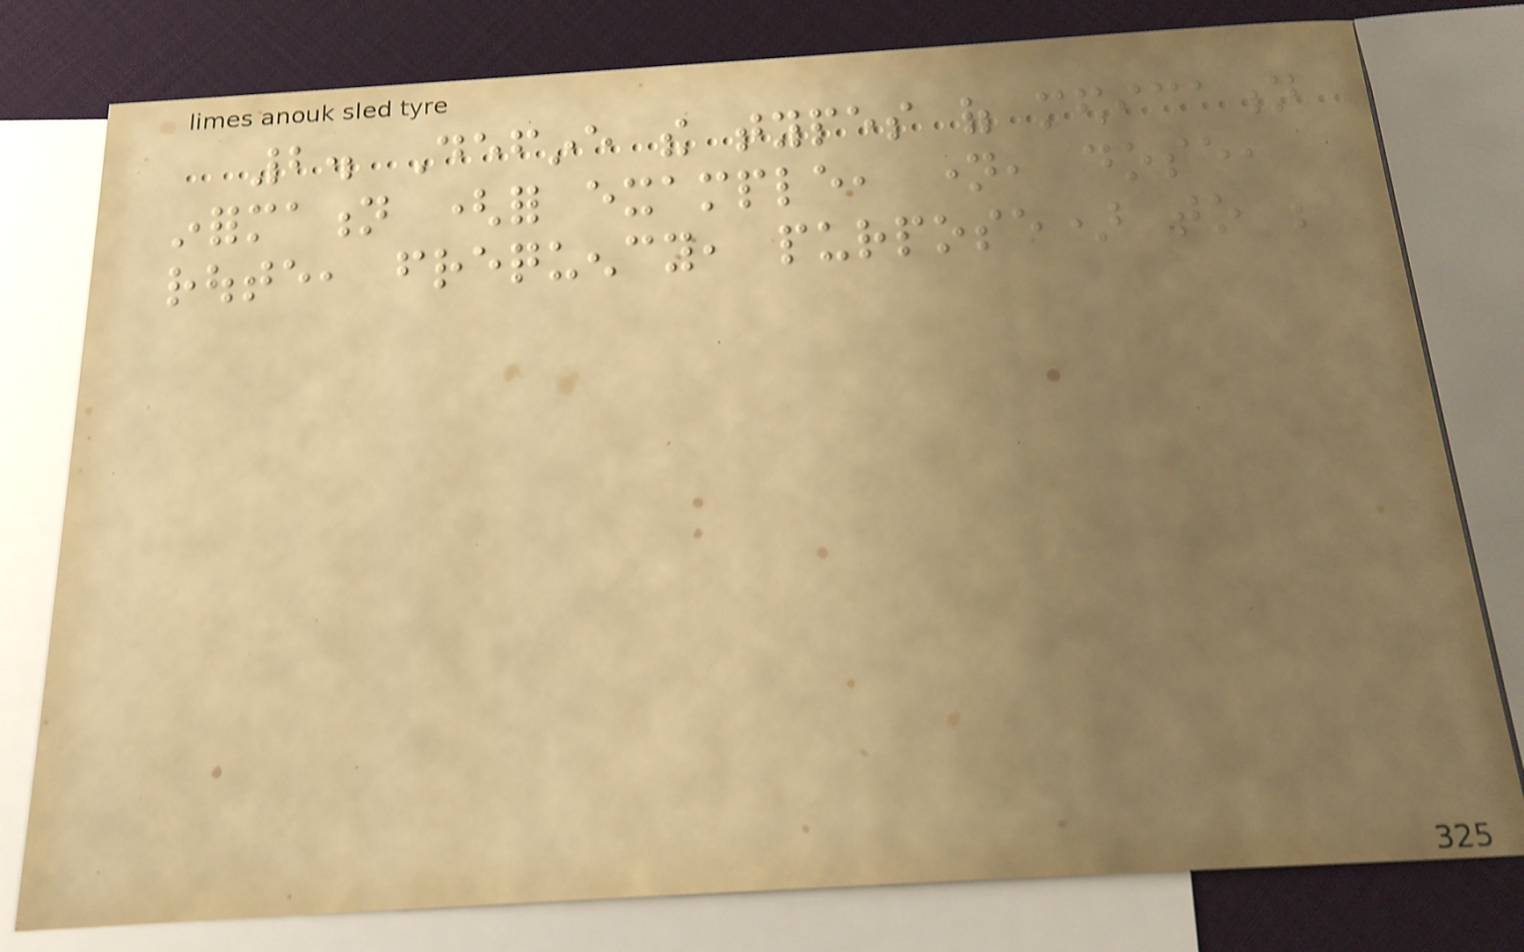2. Define the types of medication
information (for example, name, dose,
route, frequency, purpose) to be
